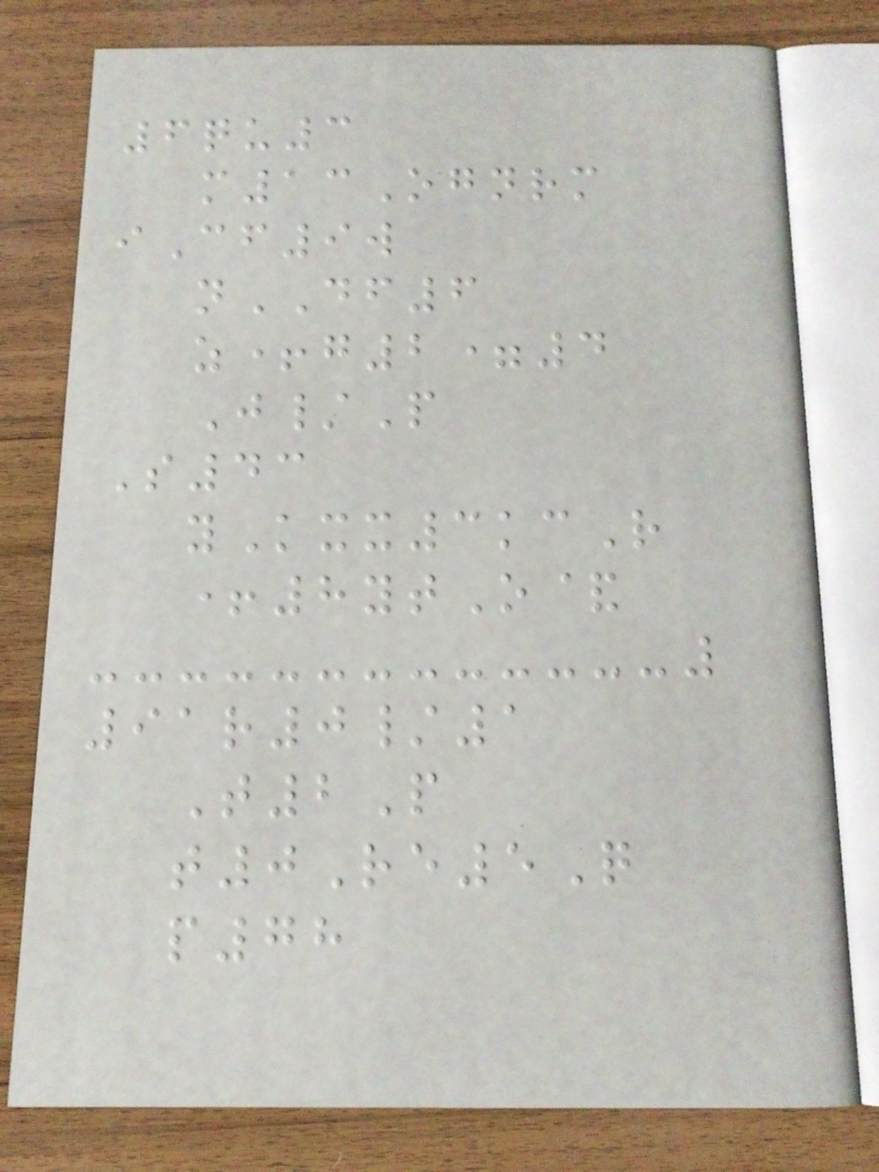6qu3
m13Ognrm
iCf9w
nDF6
z+g2=4
J/P
S43
yKxx3kcR
+8ytO&
91r0/1
T2P
t0Re5Q
p78
